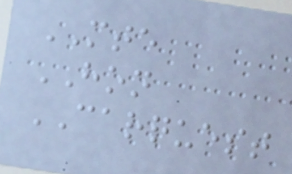MTE
HON
CARQUEST
